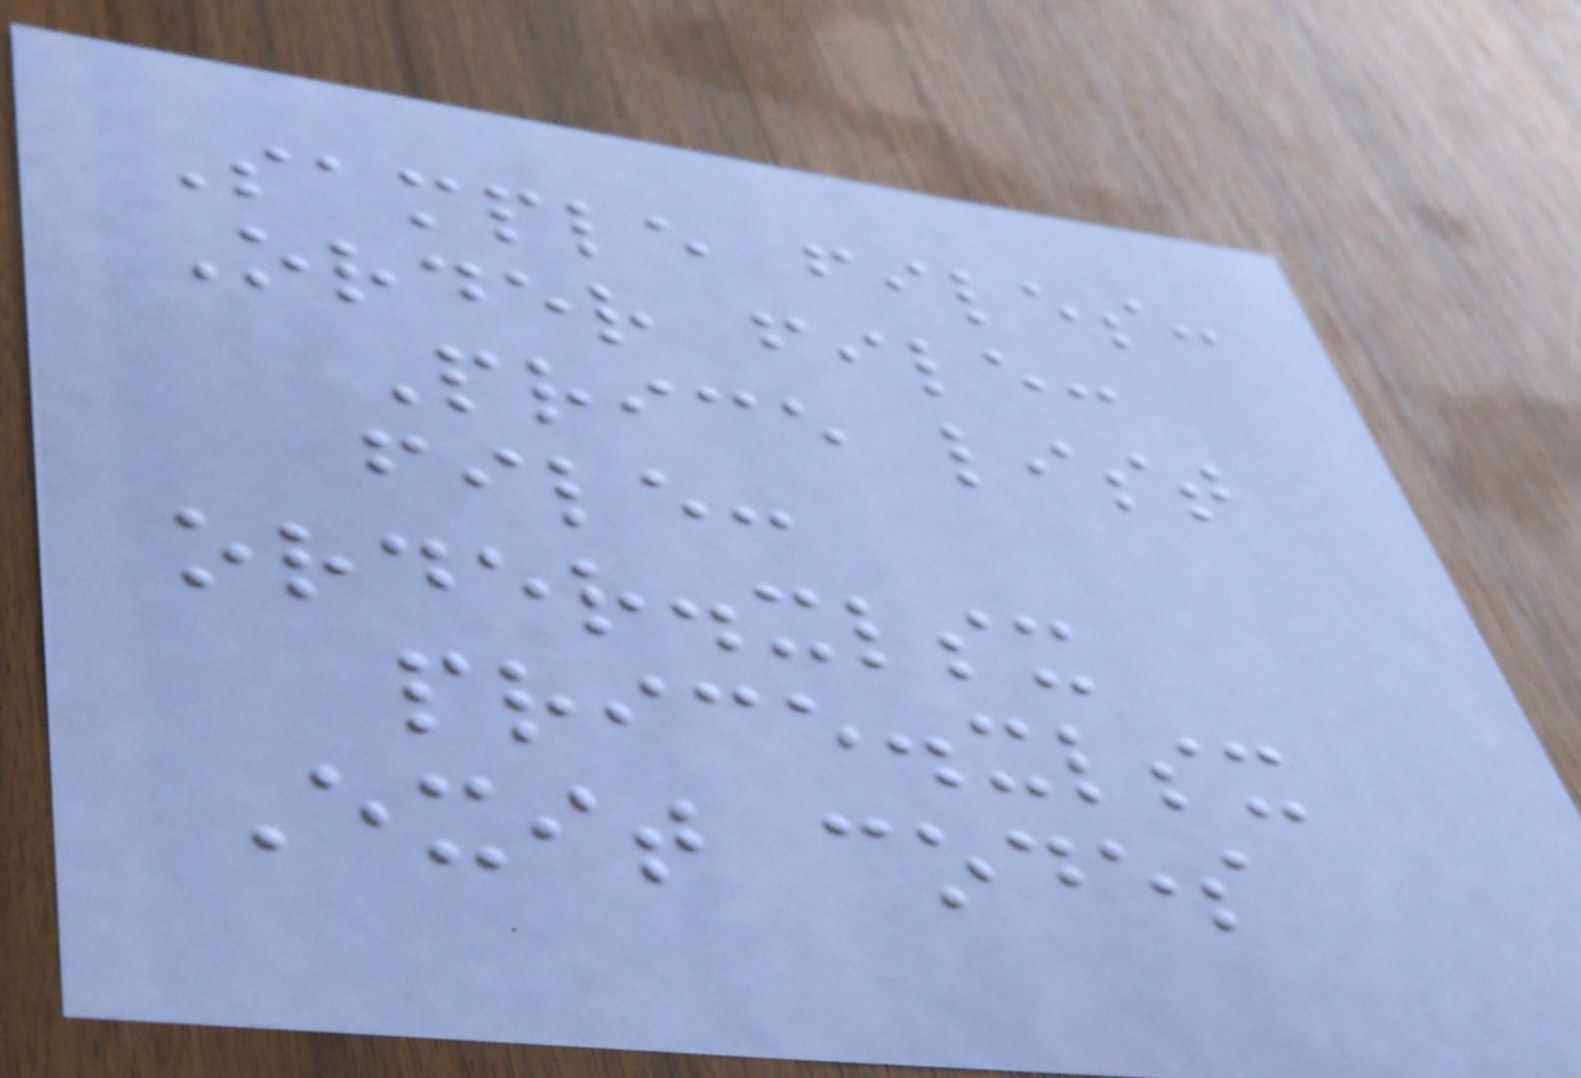Sample files:
Order file:
Price list
file:
order.xlsx
price.xlsx
Exit codes
